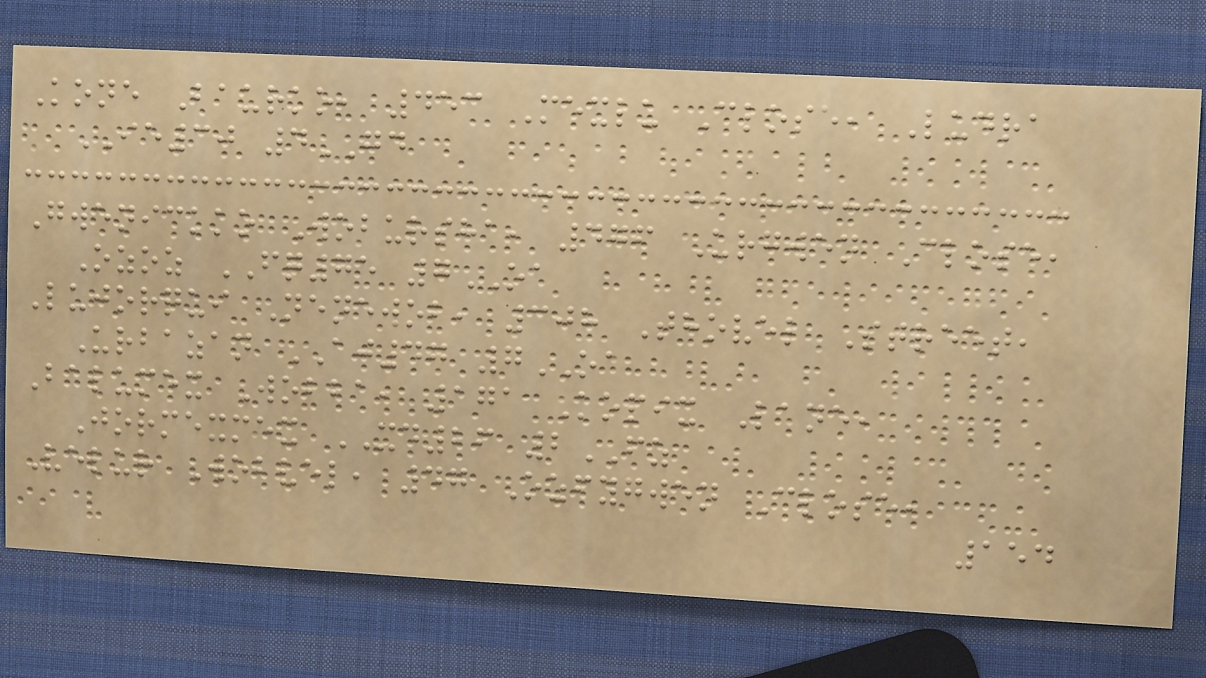Kone Baurko, 453 Mexlu Close, Ludra
IE30 4GD
Gwenickko Wobursha, 476 Urgwen Close,
Ozoz FQ75 7OA
Lujorqui Nenewob, 308 Thovel Street,
Urbazan AJ47 7OA
Balumex Wobba, 171 Kopix Lane,
Jormexmex XD26 2FZ
Velur Wobvel, 47 Ozfygwen Close,
154
